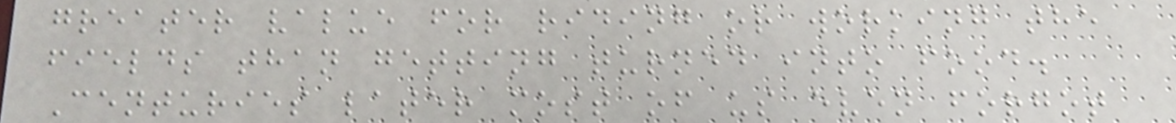greater value for riding or working the
fields than getting turned into food.
Centuries later most of us even forgot
